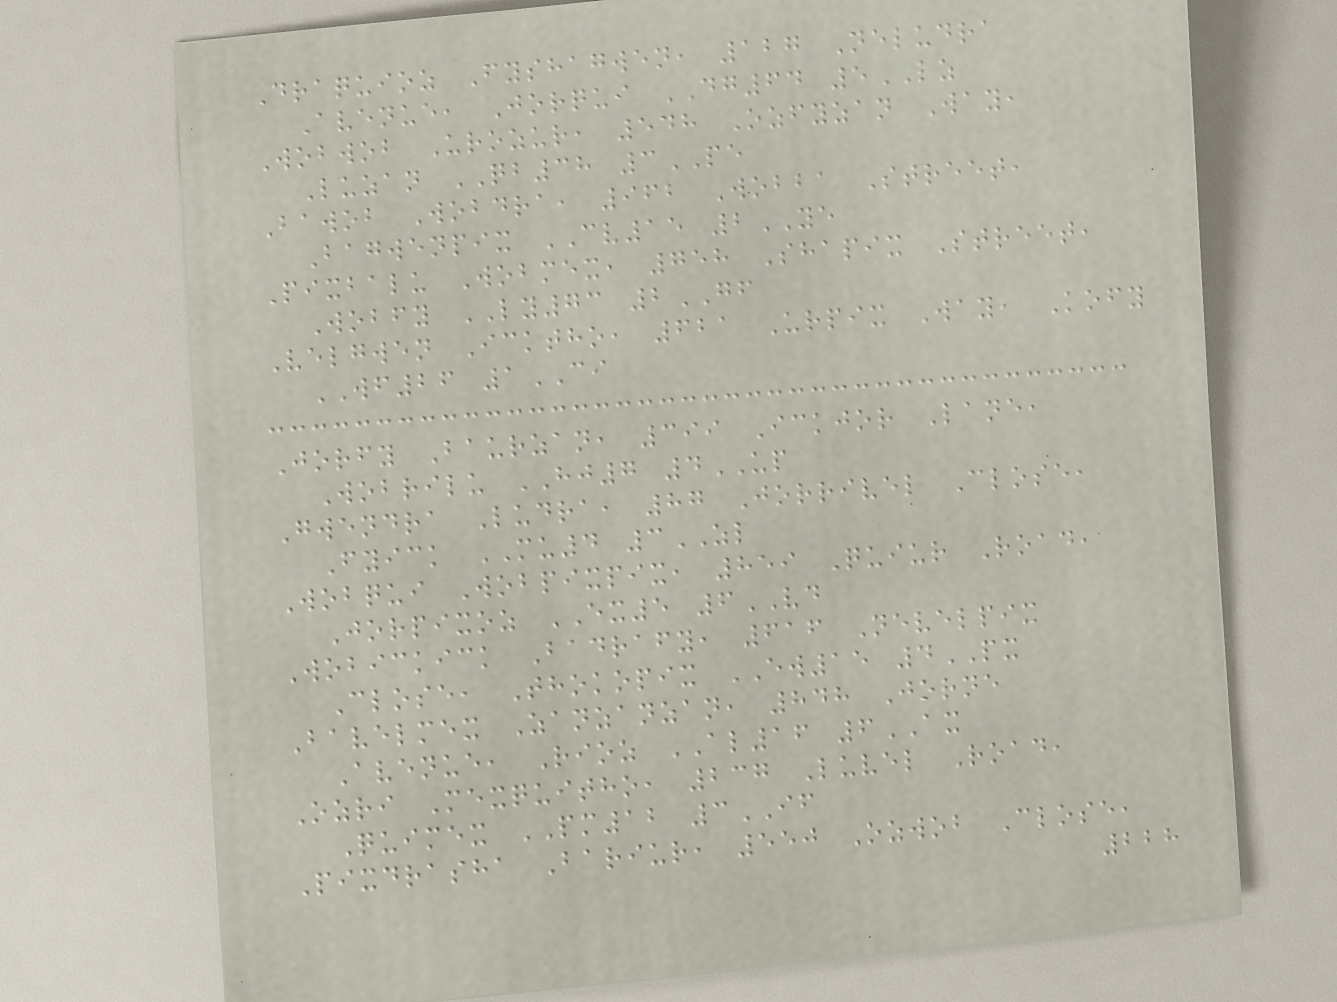Draquioz Fyshagwen, 127 Neludra
Avenue, Jorqui DG64 5LZ
Wobwob Urozur, 548 Ozfyzan Way,
Luzan QB38 3PE
Bawob Wobdra, 962 Wobba Street,
Bagwenpix CV15 2YE
Pixbalu Wobmex, 758 Shapix Street,
Wobfy LY73 2GF
Velgwen Icktho, 621 Urpix Way, Kofy
WF26 1CI
Jorfy Baurzan, 399 Ickjor Lane,
Wobrilu HJ7 4UP
Gwendra Ludra, 87 Jorrivel Close,
Fyick MU4 3ZL
Wobqui Wobpixpix, 859 Quiur Road,
Jorpixoz EX5 6VD
Wobickick Badrafy, 616 Nevelpix
Close, Thokopix EW15 4PX
Bavelmex Zanzanzan, 848 Jorne
Avenue, Rioz AL16 6AX
Ozri Mexquitho, 237 Luvel Road,
Quimex PM12 3IF
Pixdrasha Bariur, 550 Ozwob Close,
228
